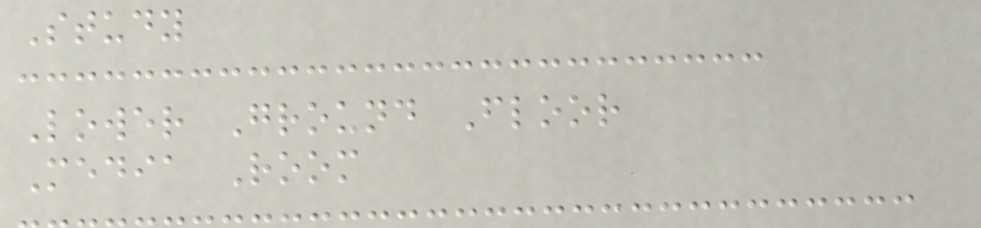Study
Lower Ground Floor
Media Room
